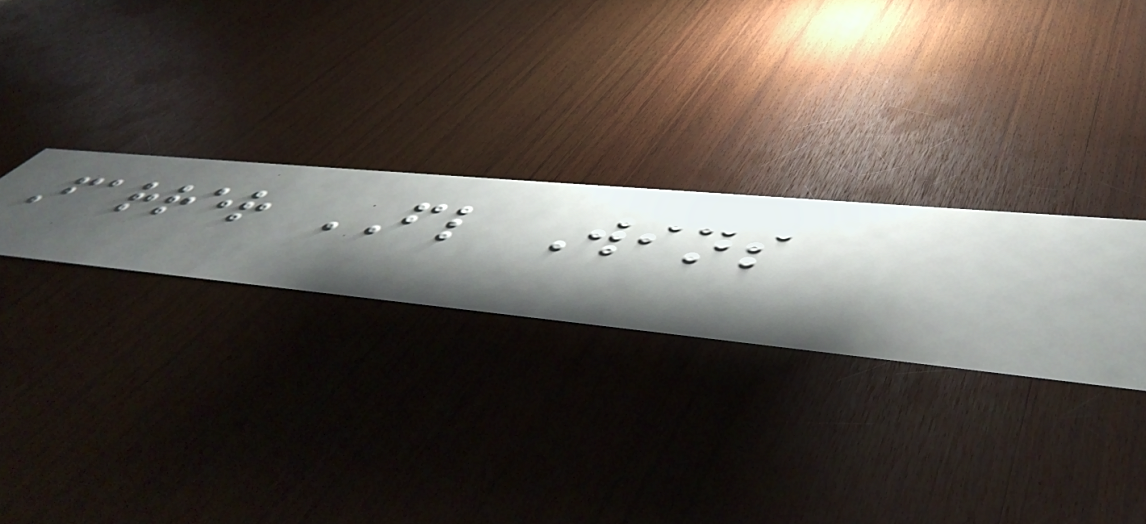Farrer FL Wins
